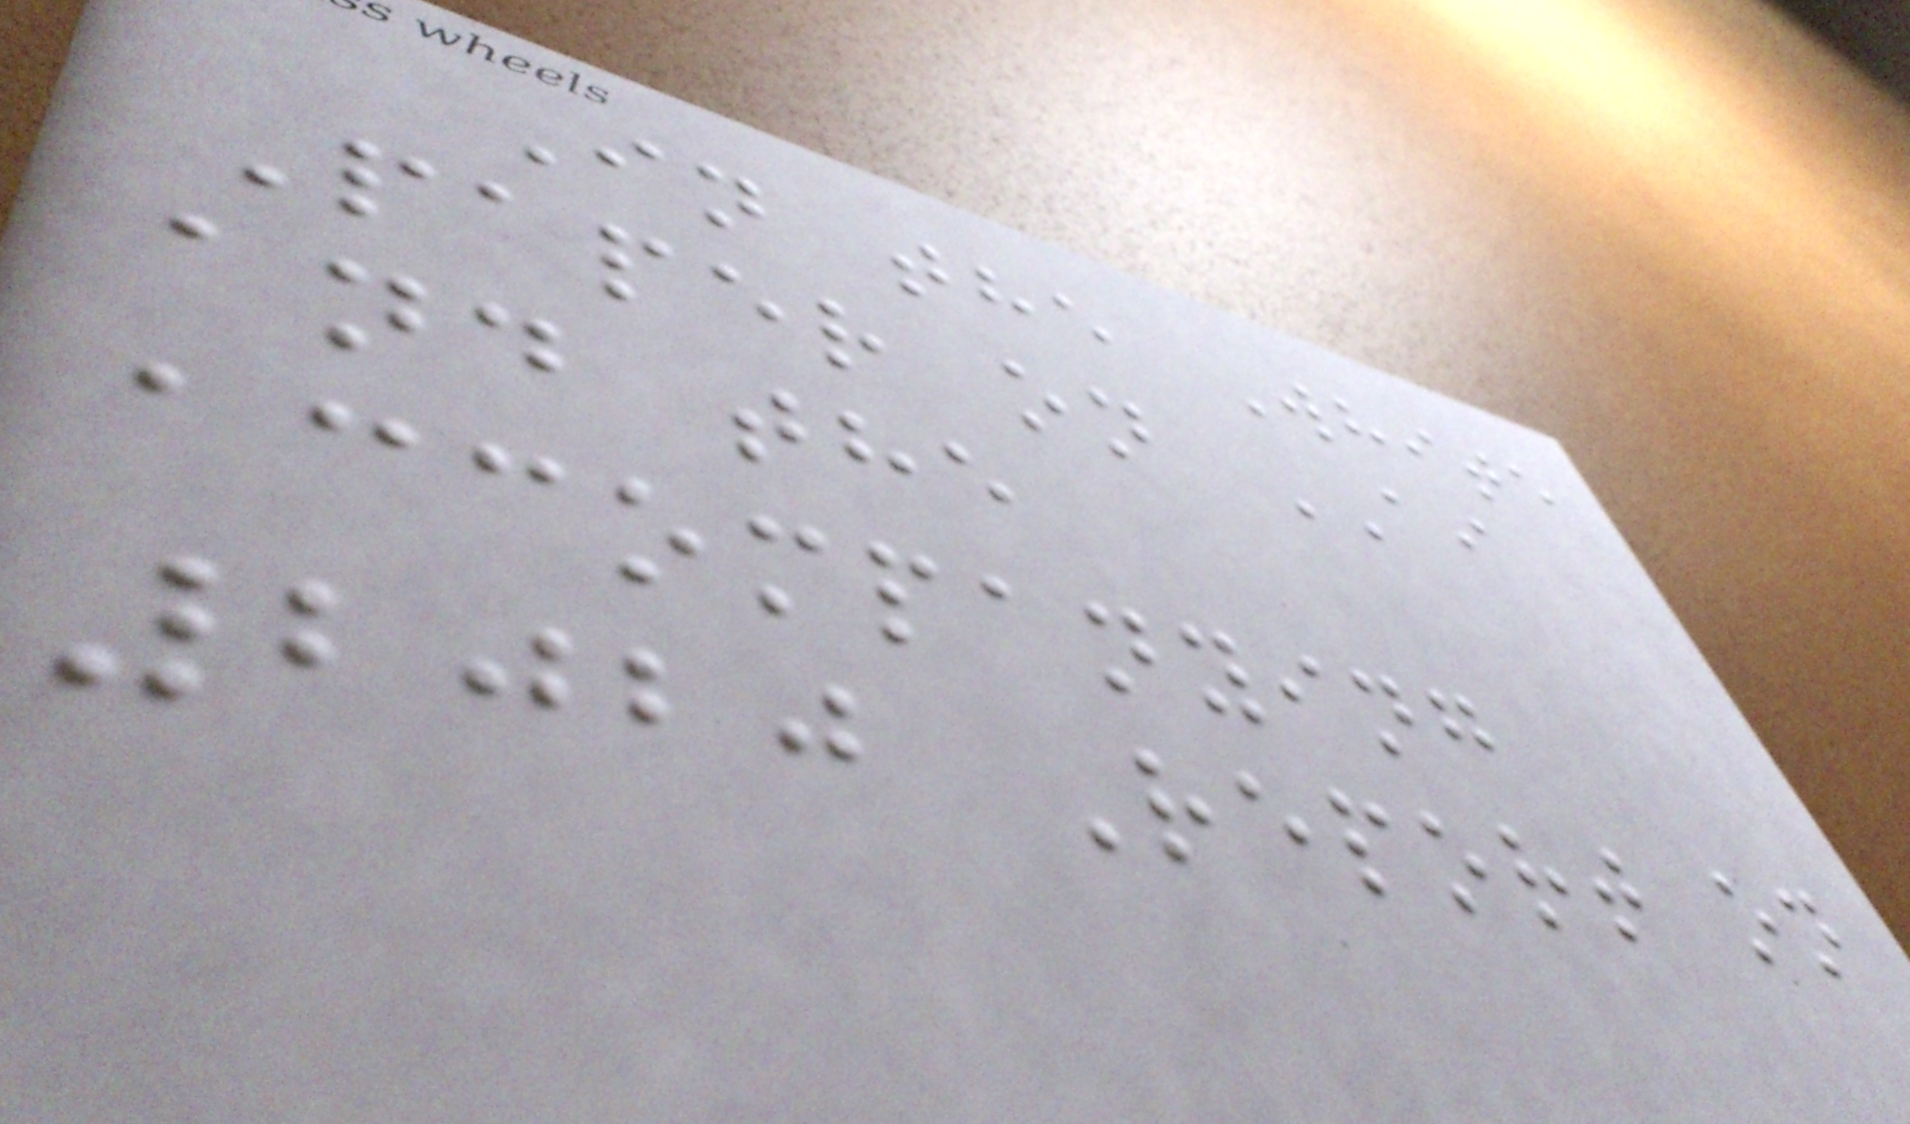In the White
Paper on AI
and the
accompanying
2020 Report on
